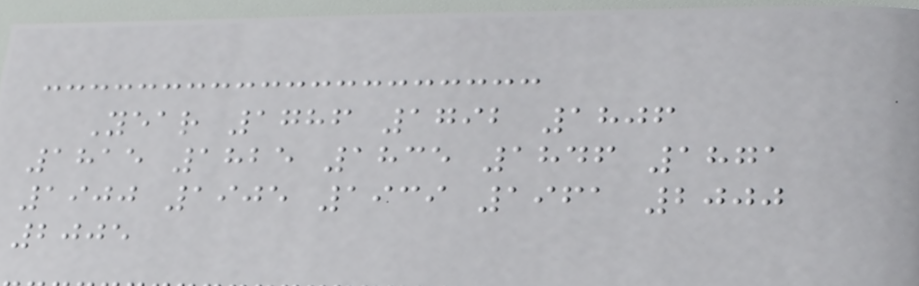Year 1786 1792 1806
1815 1825 1835 1846 1871
1900 1905 1939 1961 2000
2005
